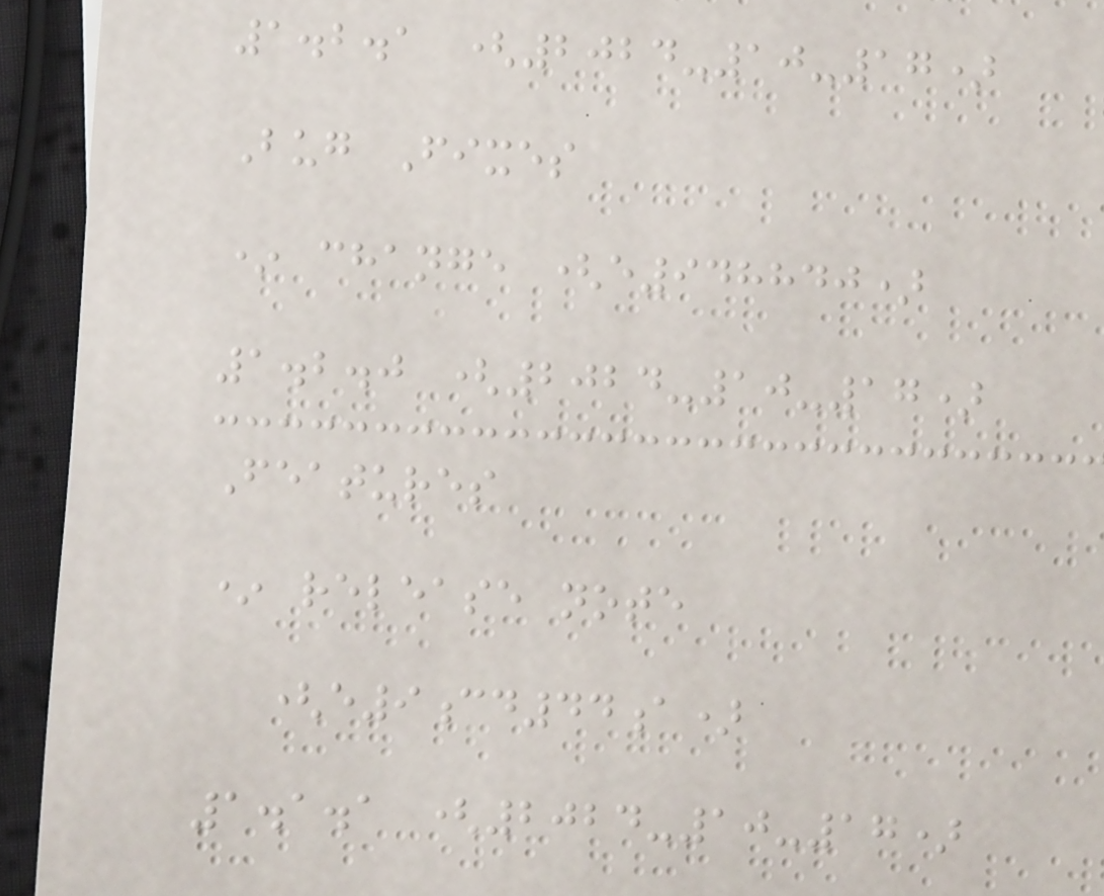1.2.1 (2024-10-17)
Bug Fixes
* change (e948840)
1.2.0 (2024-10-17)
Features
* release note
(e9cd44a)
1.1.1 (2024-10-17)
